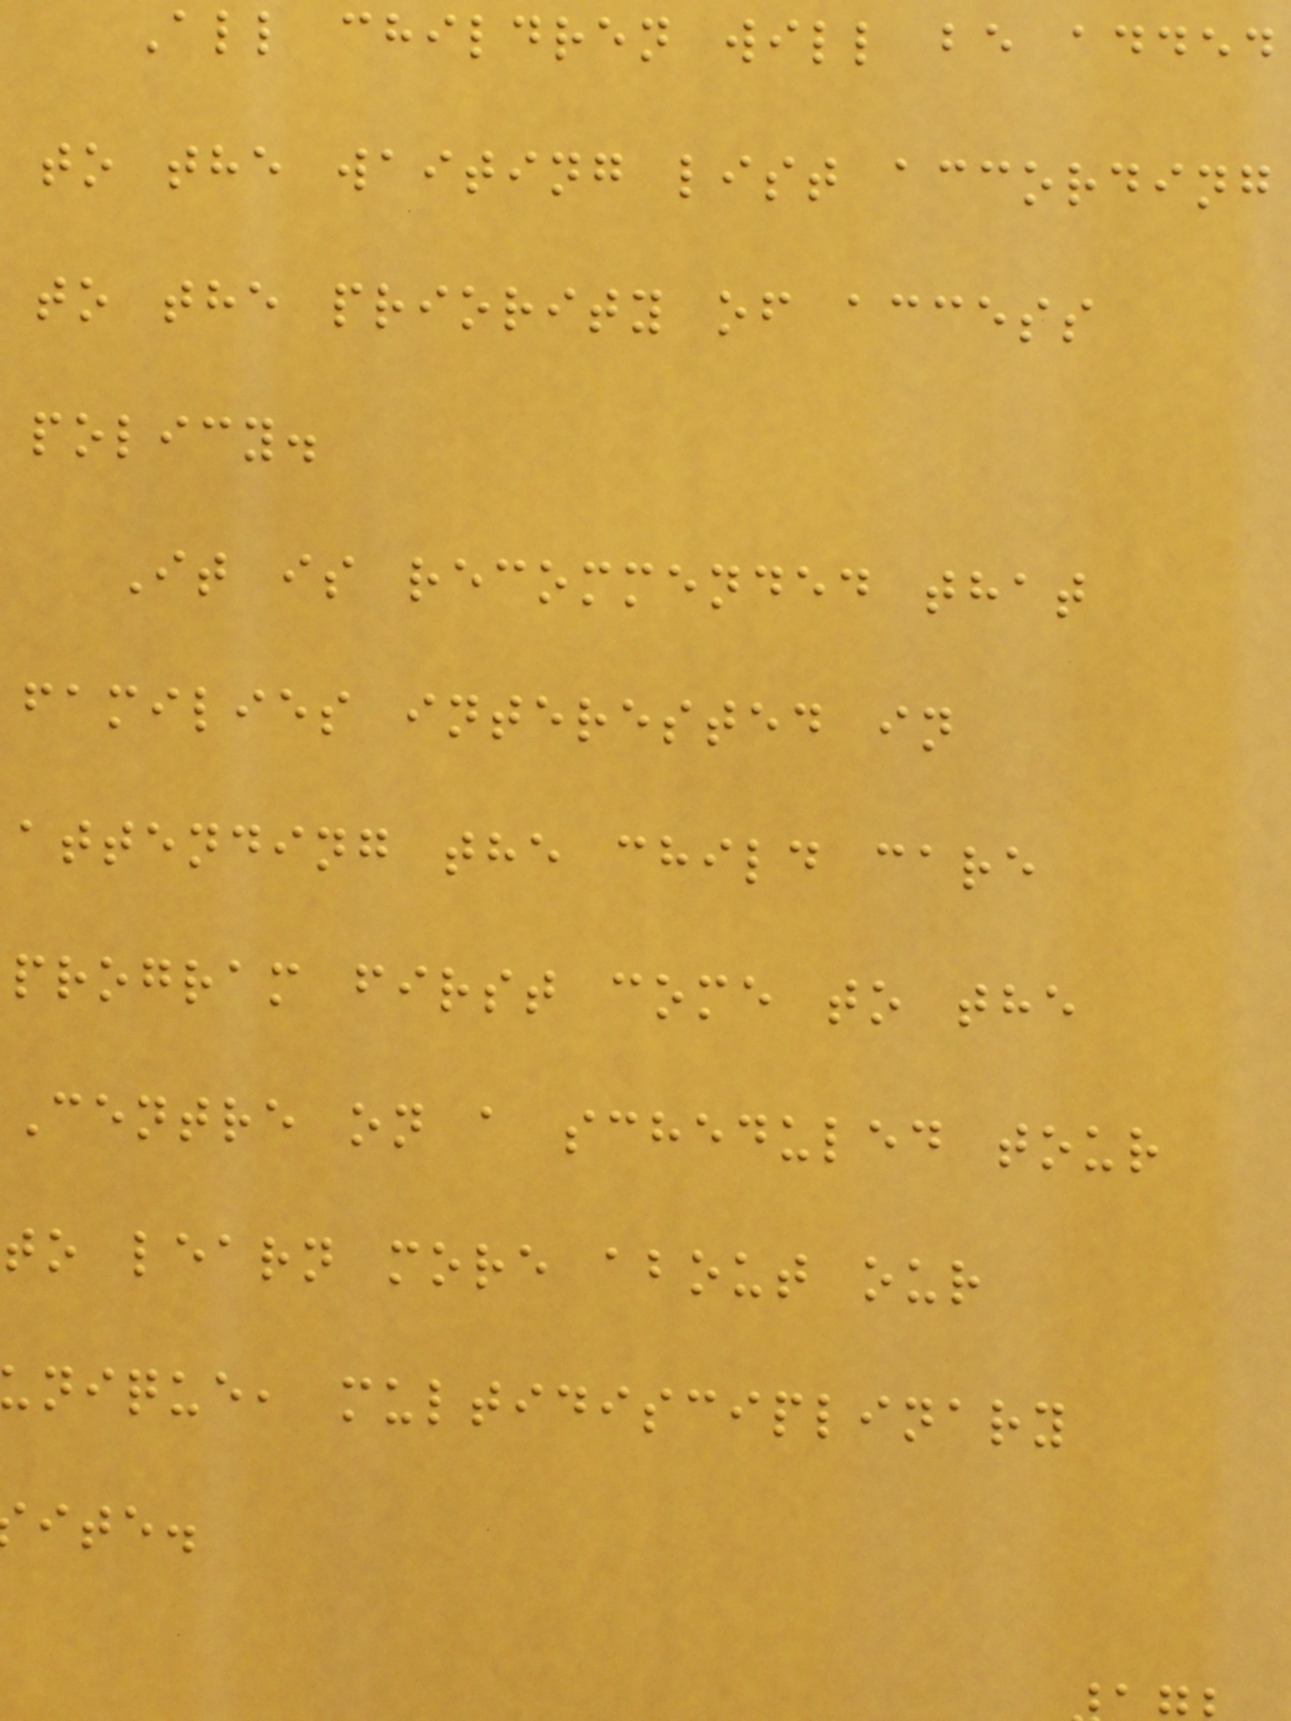All children will be added
to the waiting list according
to the priority of access
policy.
It is recommended that
families interested in
attending the child care
program first come to the
Centre on a scheduled tour
to learn more about our
nique, multidisciplinary
ite.
